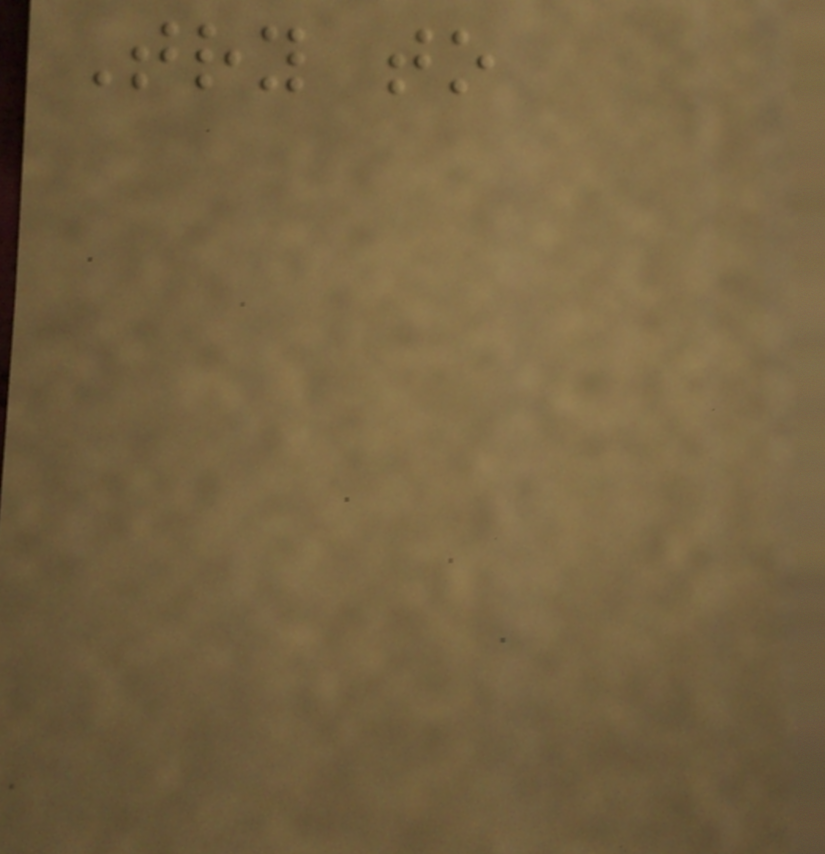Try to
